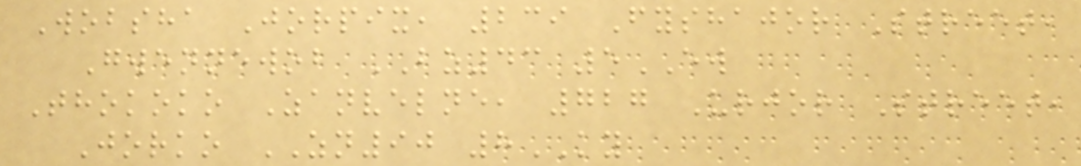Wobsha Jorpix, 239 Fyshajor Street,
Gwennewob BZ43 5EW
Thokoko Zanvelne, 727 Urjor Street,
Jorko ZN90 8KY
